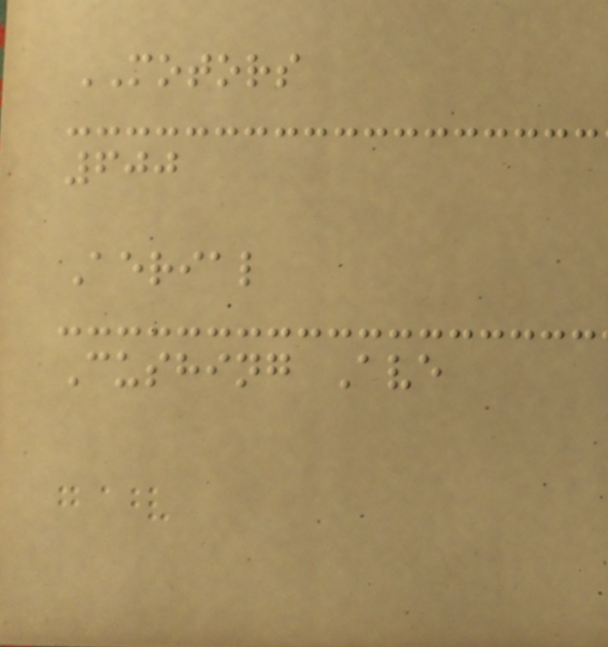MOTORS
600
Aerial
Cushing Ave
